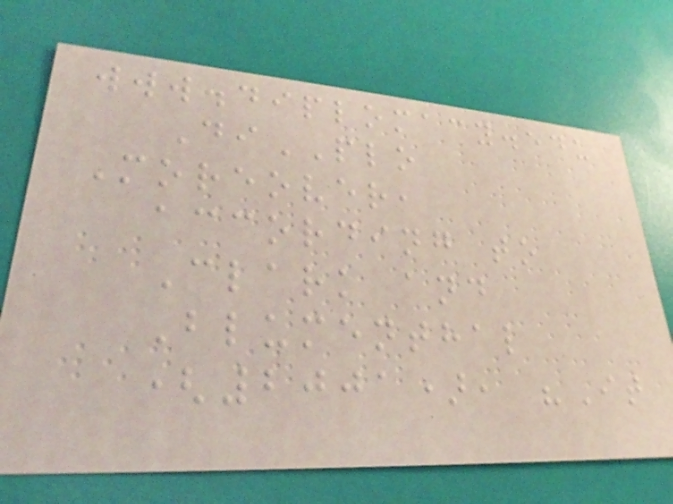www.diplomacy.edu
DiPLO
Moreover,
according to
Clark and
Blumenthal
(2001), "It
